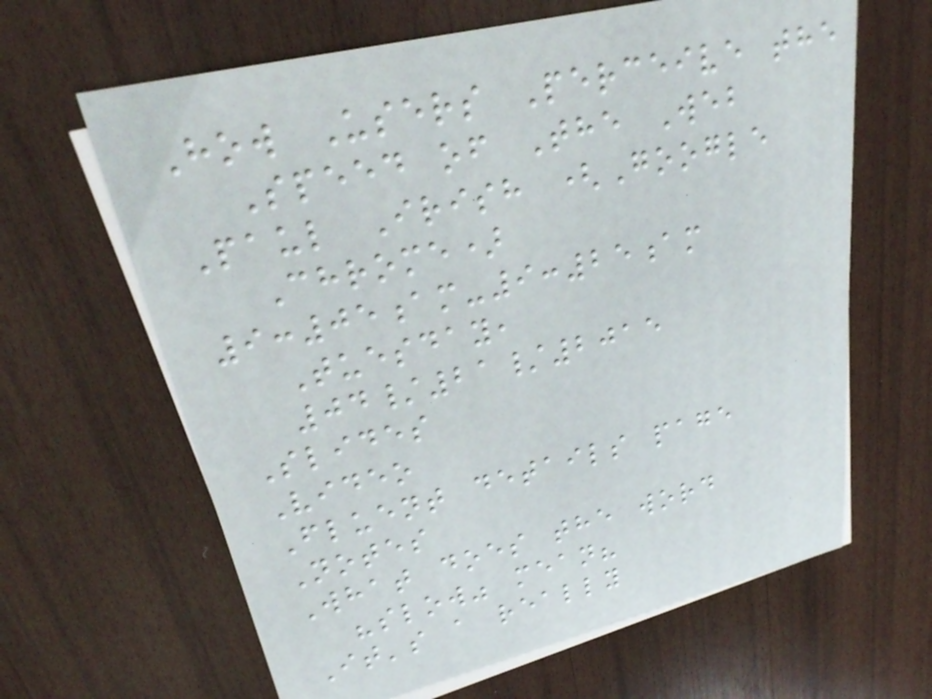How Users Perceive the
Speed of The Web
Paul Irish (Google
Chrome)
9:05am-9:25am
Tuesday,
04/21/2015
Slides
Video
Fluent details page
Notes
What does the word
"slow" mean?
It's a really
